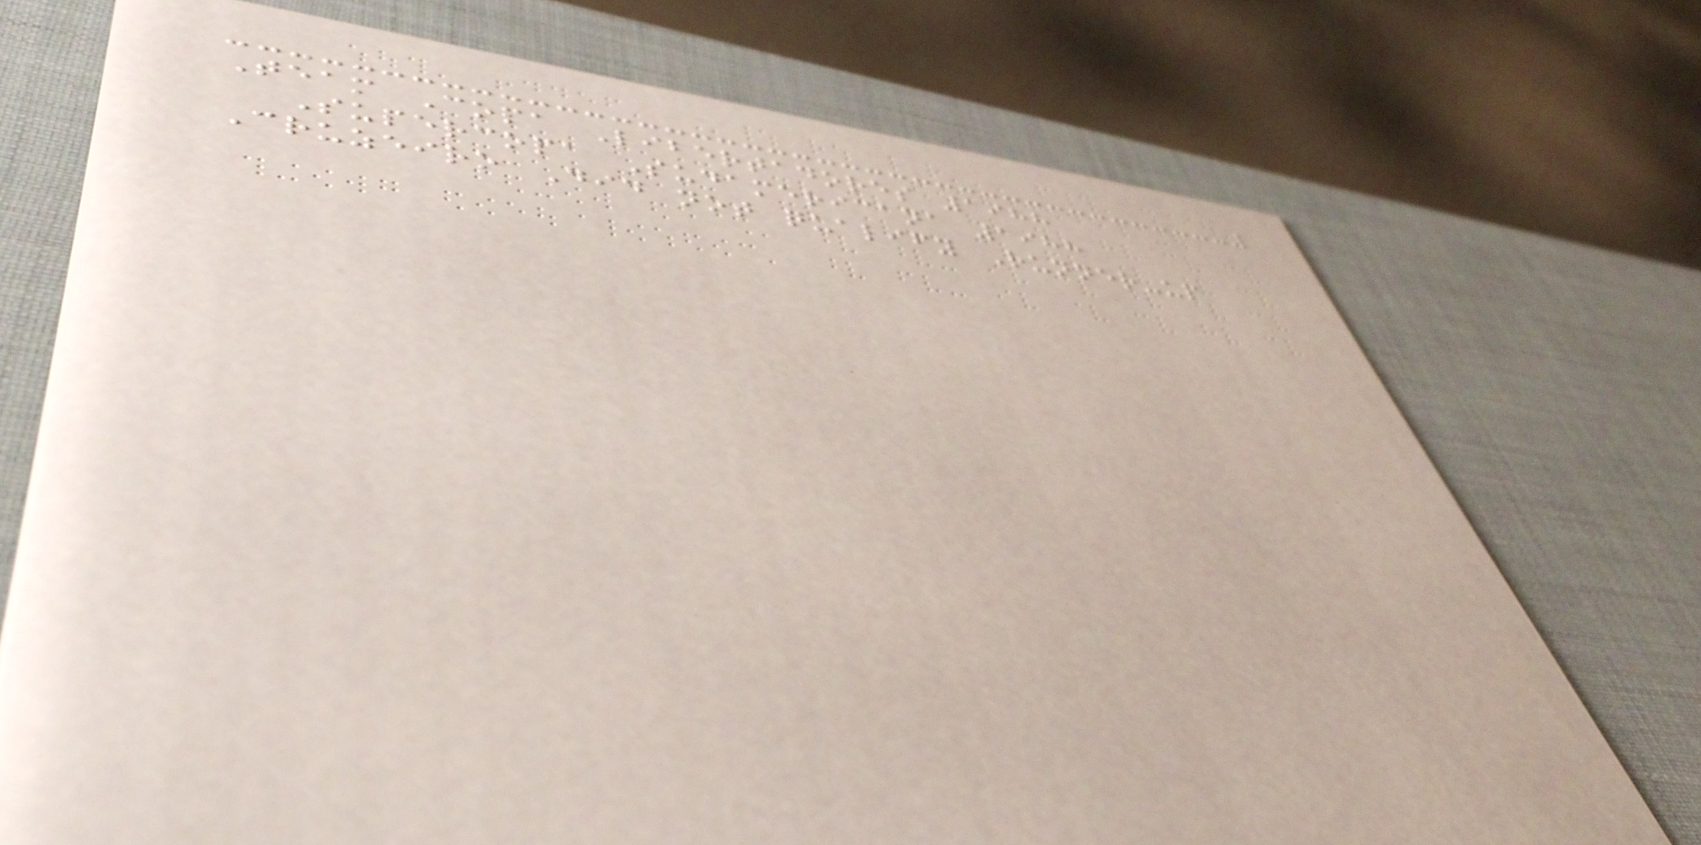Team Copa Libertadores 1988
Supercopa Sudamericana 1988
Cruzeiro Did not qualify Runner-up
